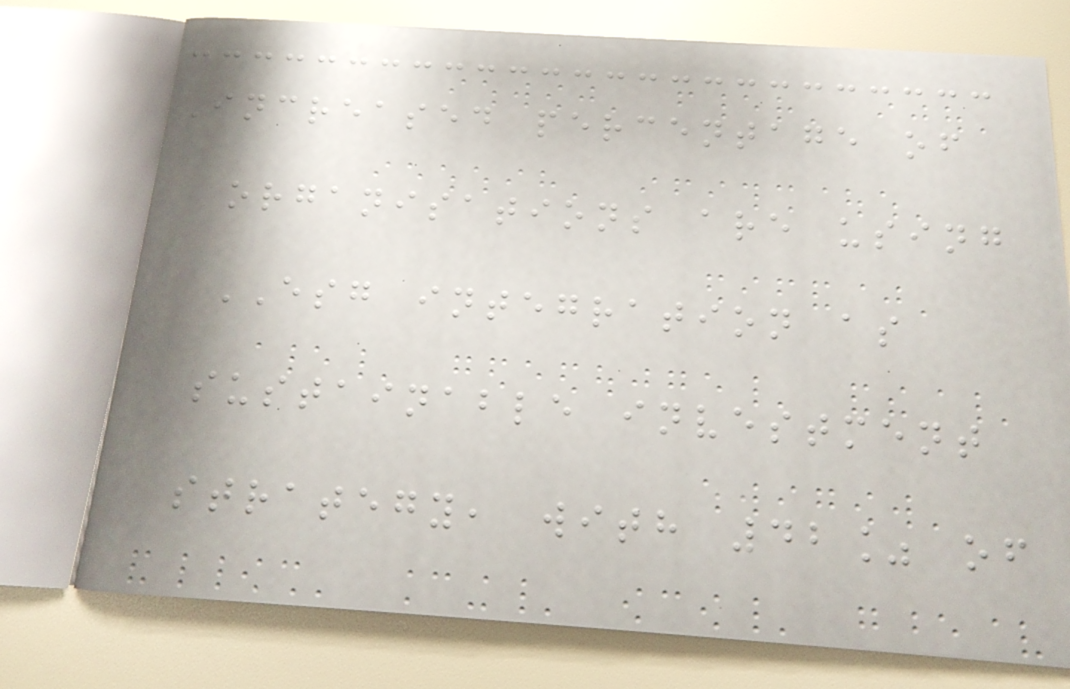Increased percentage of
organisations are using
ESG integration as
sustainable investment
strategy, with 42% of
